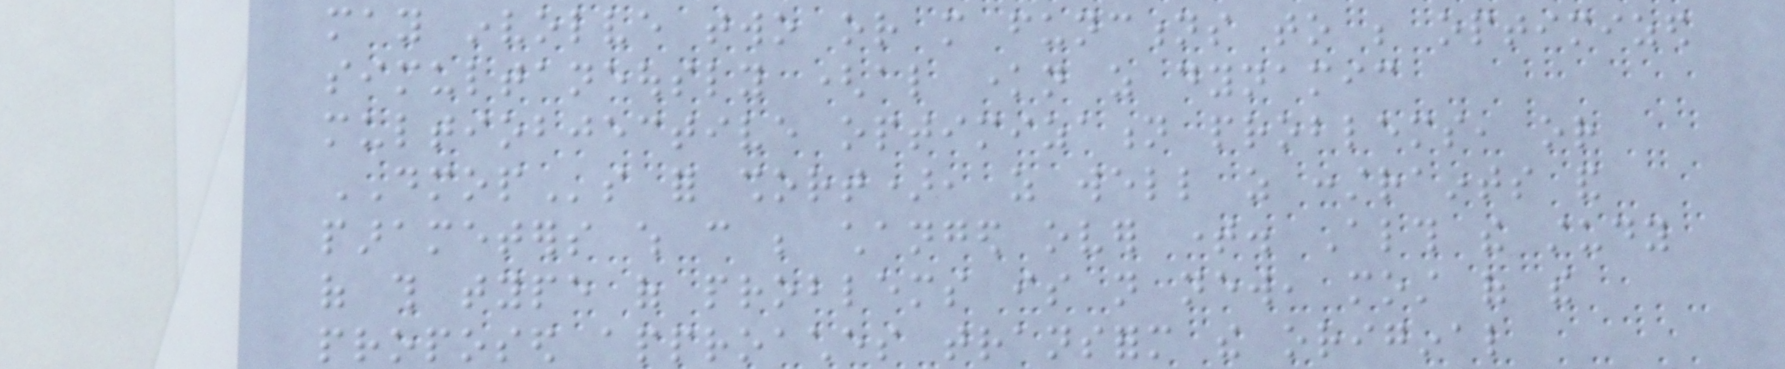may involve two or more functions to be optimized
simultaneously (also known as dynamic
multiobjective optimization problems, or
DMOPs for short), as well as constraints and
parameters which can be changed over time. Although the study
of this type of problems is not new, most of the
proposed approaches transform the original
